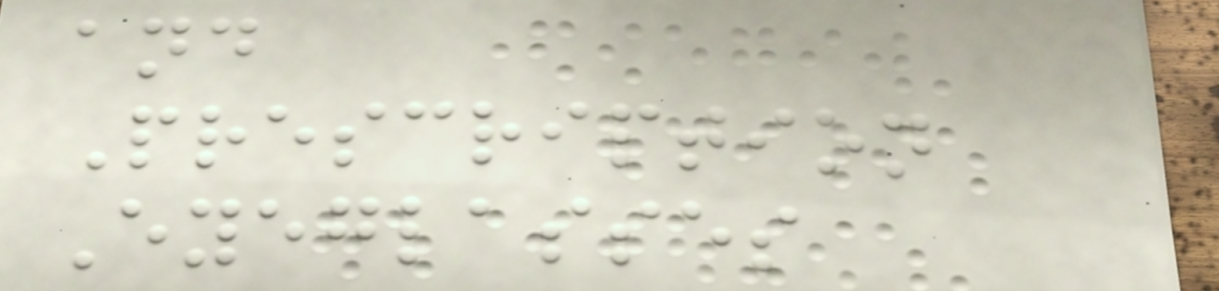and
Prescription
Eyeglasses
